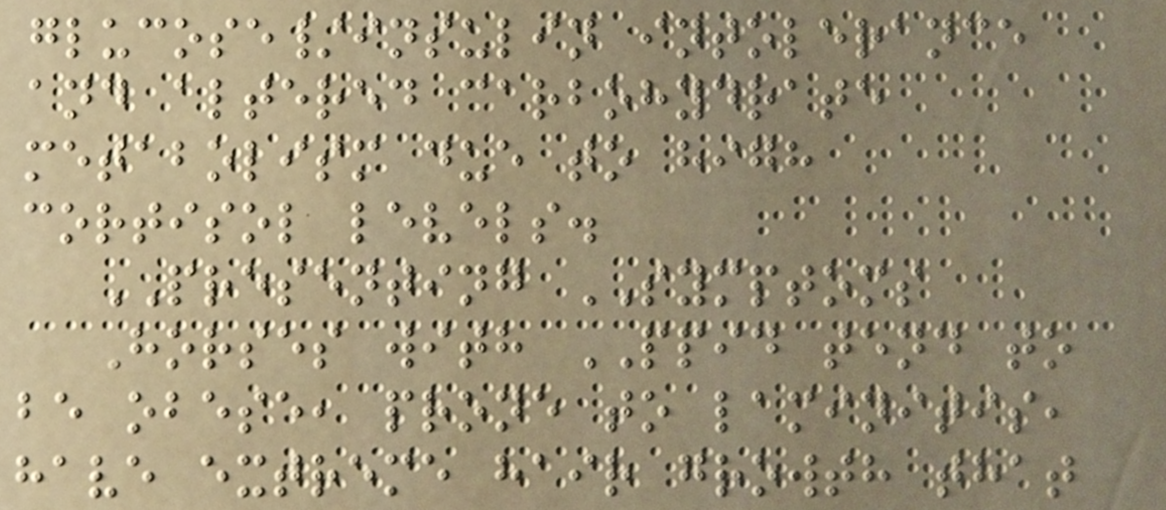glucose/insulin intolerance
and altered carbohydrate
metabolism due to high
cortisol levels.
PRESENTING SYMPTOMS
Horses with PPID tend to
be obese, prone to laminitis,
have extreme hair growth that
